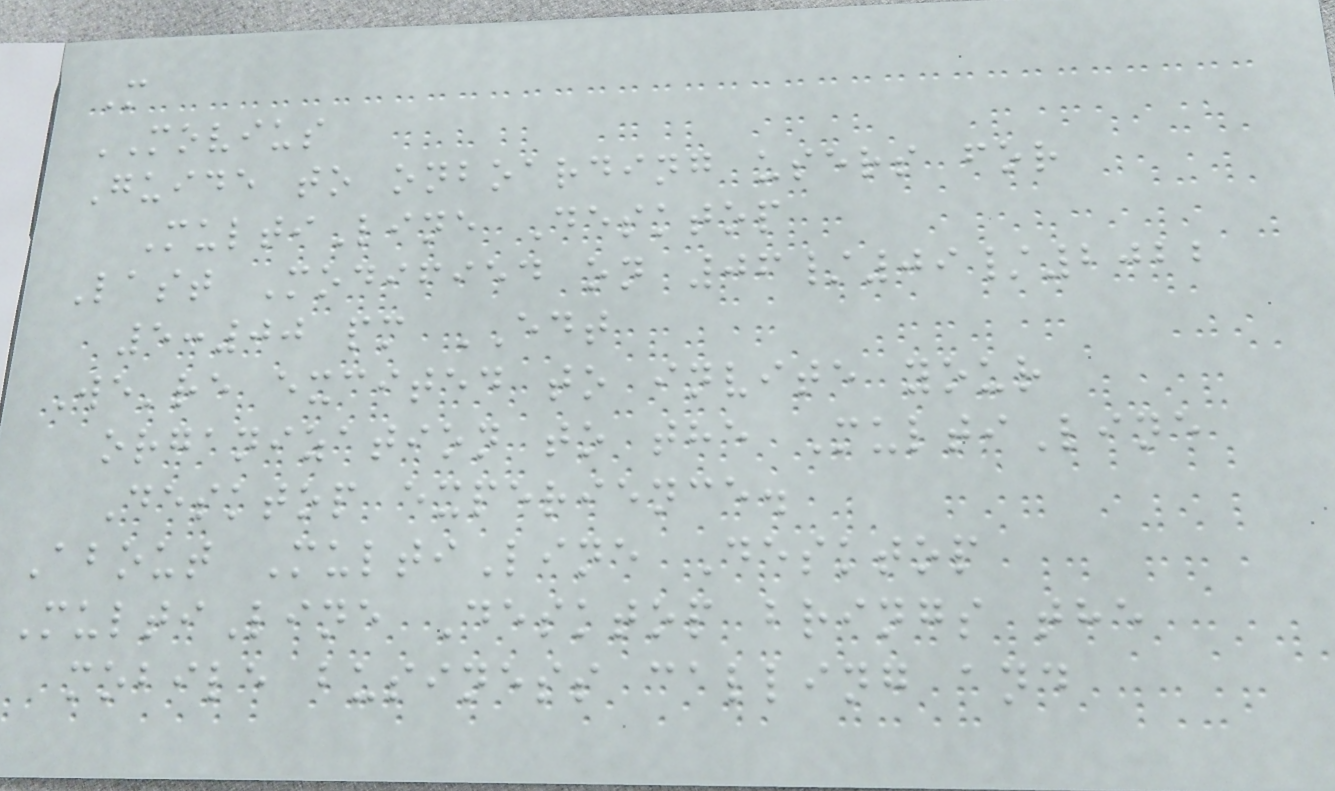M
MOVIUS
Guide to onboarding users for
MultiLine Desktop
Last Modified on 06/09/2022
5:00 pm EDT
We're excited to invite your
organization to the MultiLine
Desktop experience.
About MultiLine Desktop
MultiLine Desktop brings the
mobile business calling and
